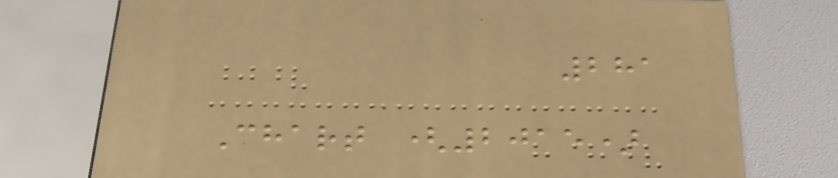281
Chart (2015)
